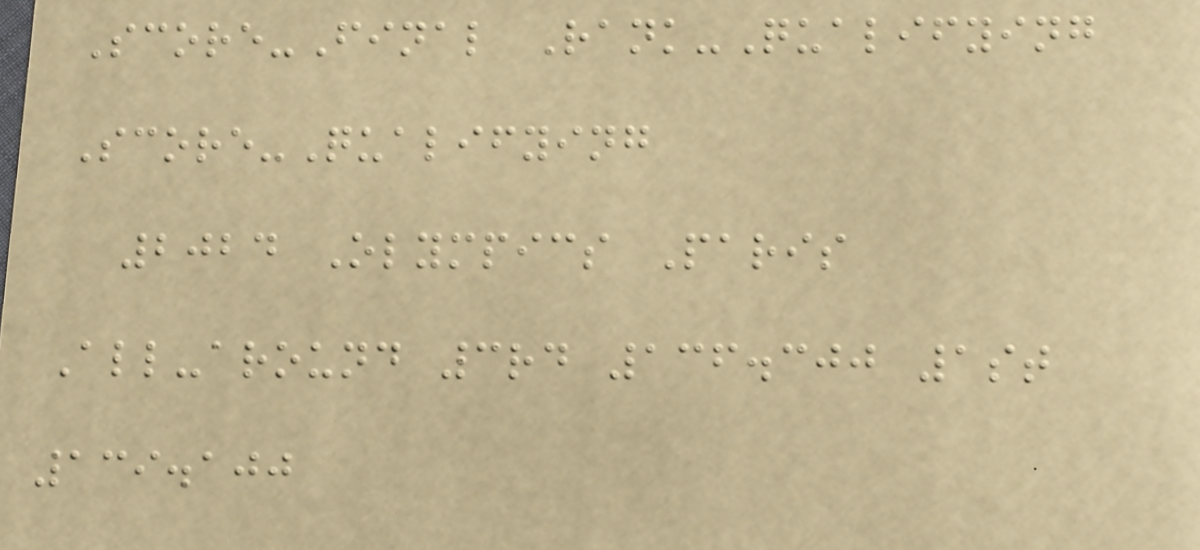Score-Final Rank-Qualifying
Score-Qualifying
2024 Olympics Paris
All-around 3rd 136.300 1st
139.100
